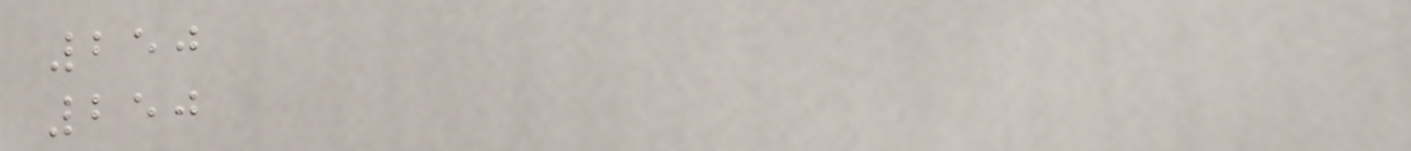250
250
